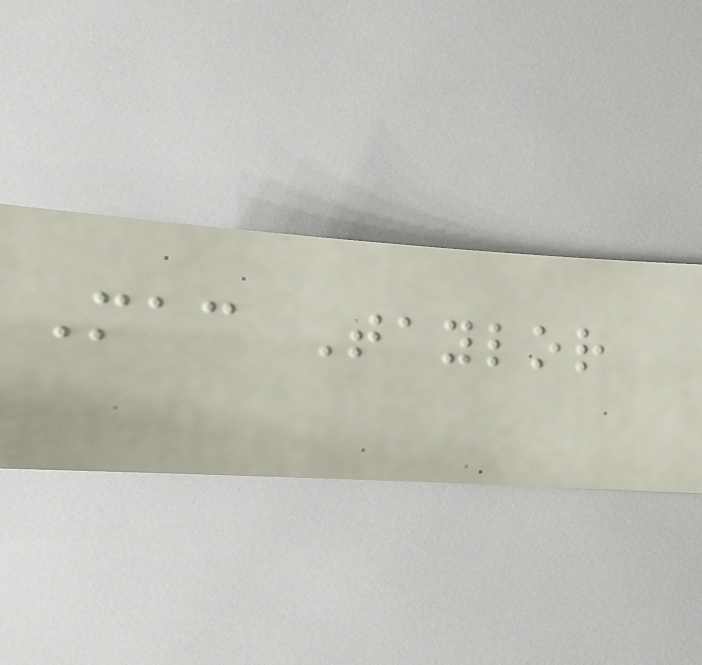Mac Taylor
